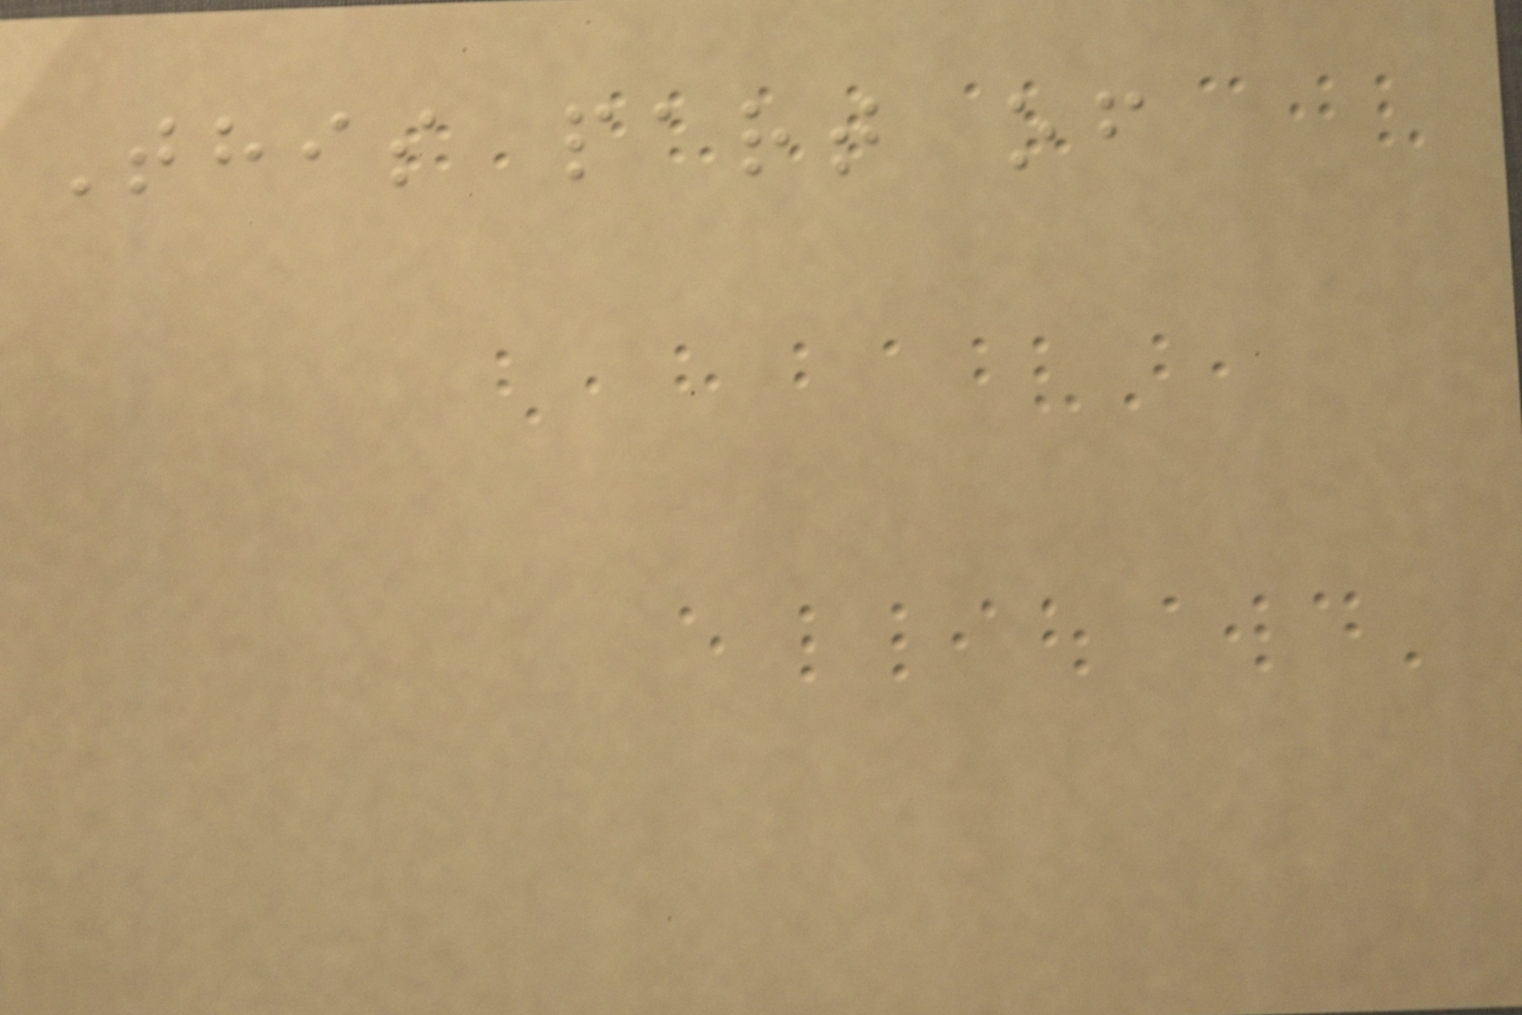This part of
